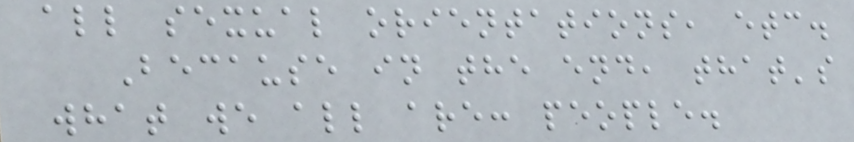all sexual orientations, etc.
Because in the end, that's
what we all are: people.
